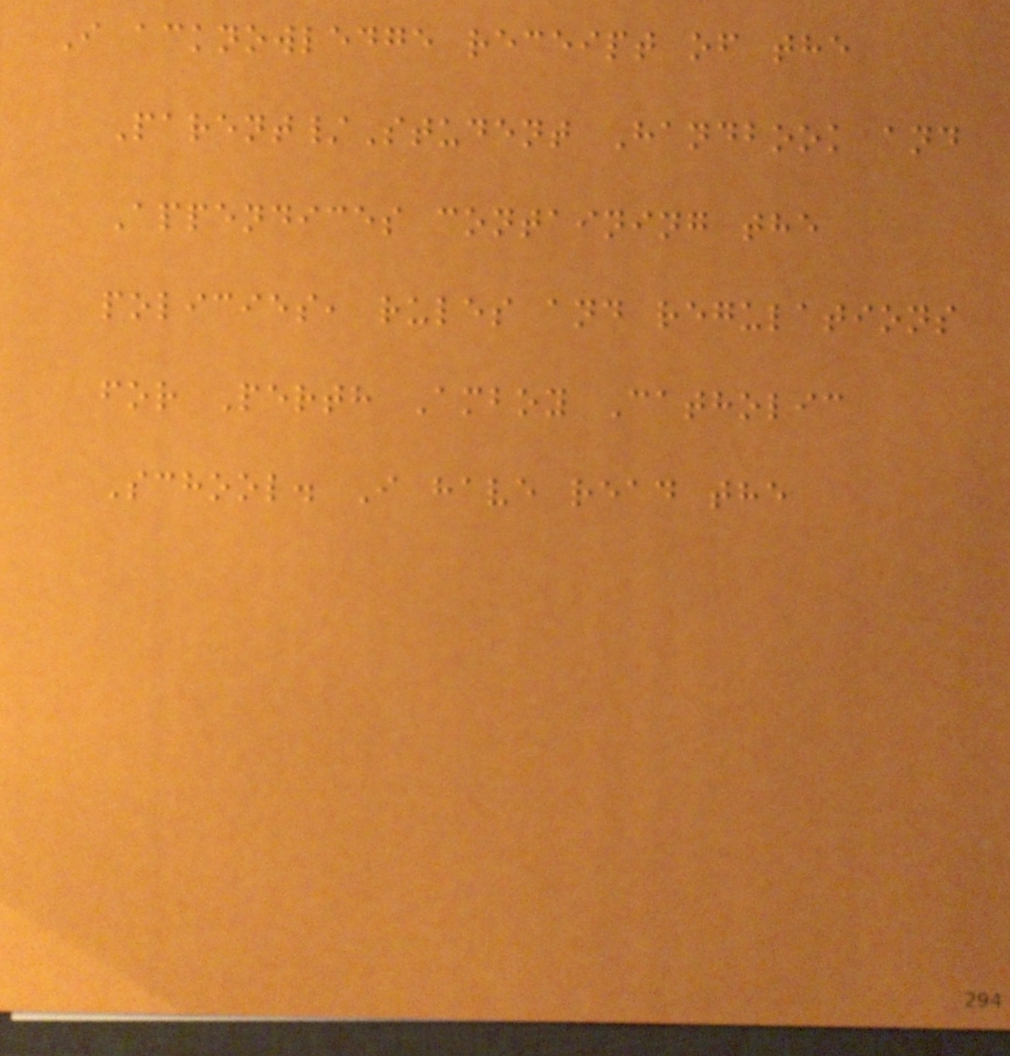I acknowledge receipt of the
Parent/Student Handbook and
Appendices containing the
policies, rules and regulations
for Perth Amboy Catholic
School. I have read the
